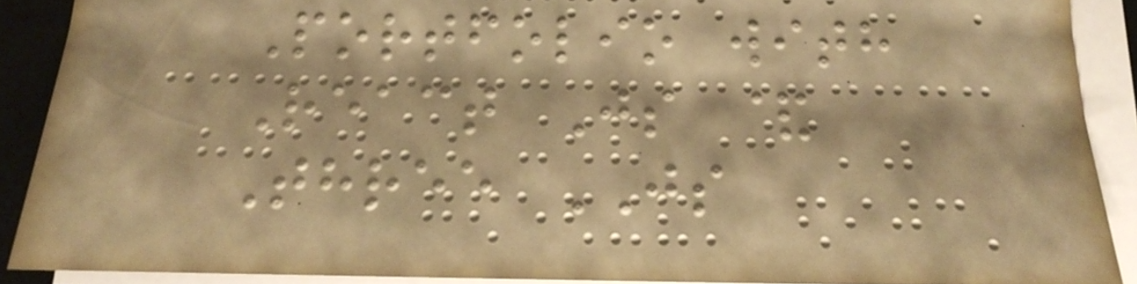Portfolio with
React Js &
Three JS
